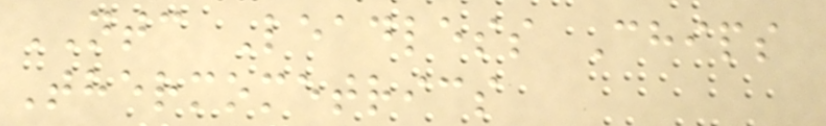NTC Leadless Chips
Thermometrics
